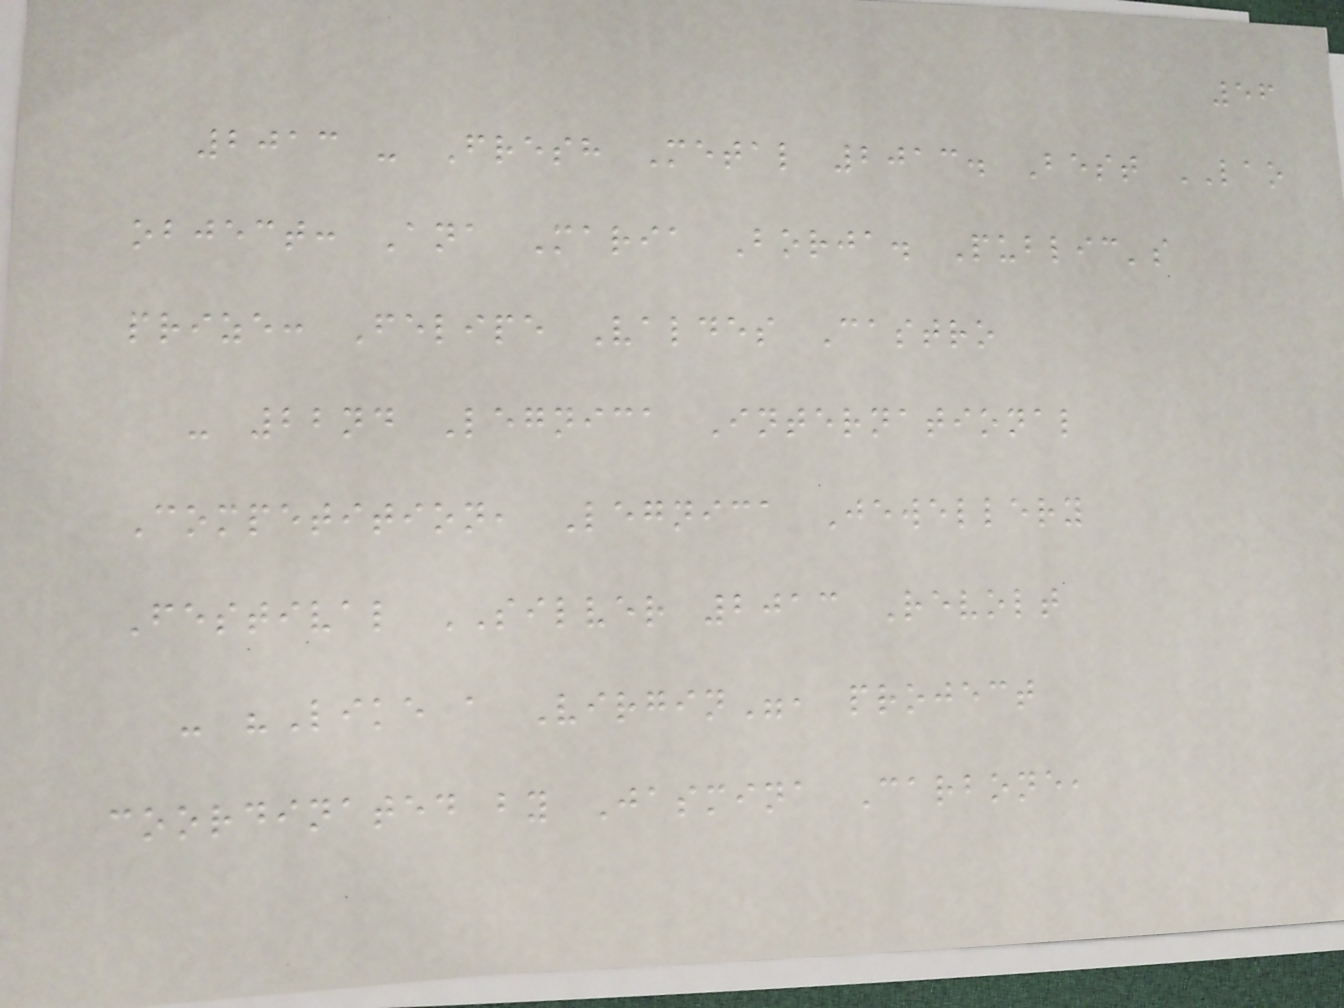56
2013 - Fresh Metal 2013. Best LAO
object: Ana Maria Borja. Public's
prize: Felipe Valdes Castro
- 22nd Legnica International
Competition, Legnica Jewellery
Festival SILVER 2013 Revolt
- "Like a Virgin", project
coordinated by Jasmina Carbone,
